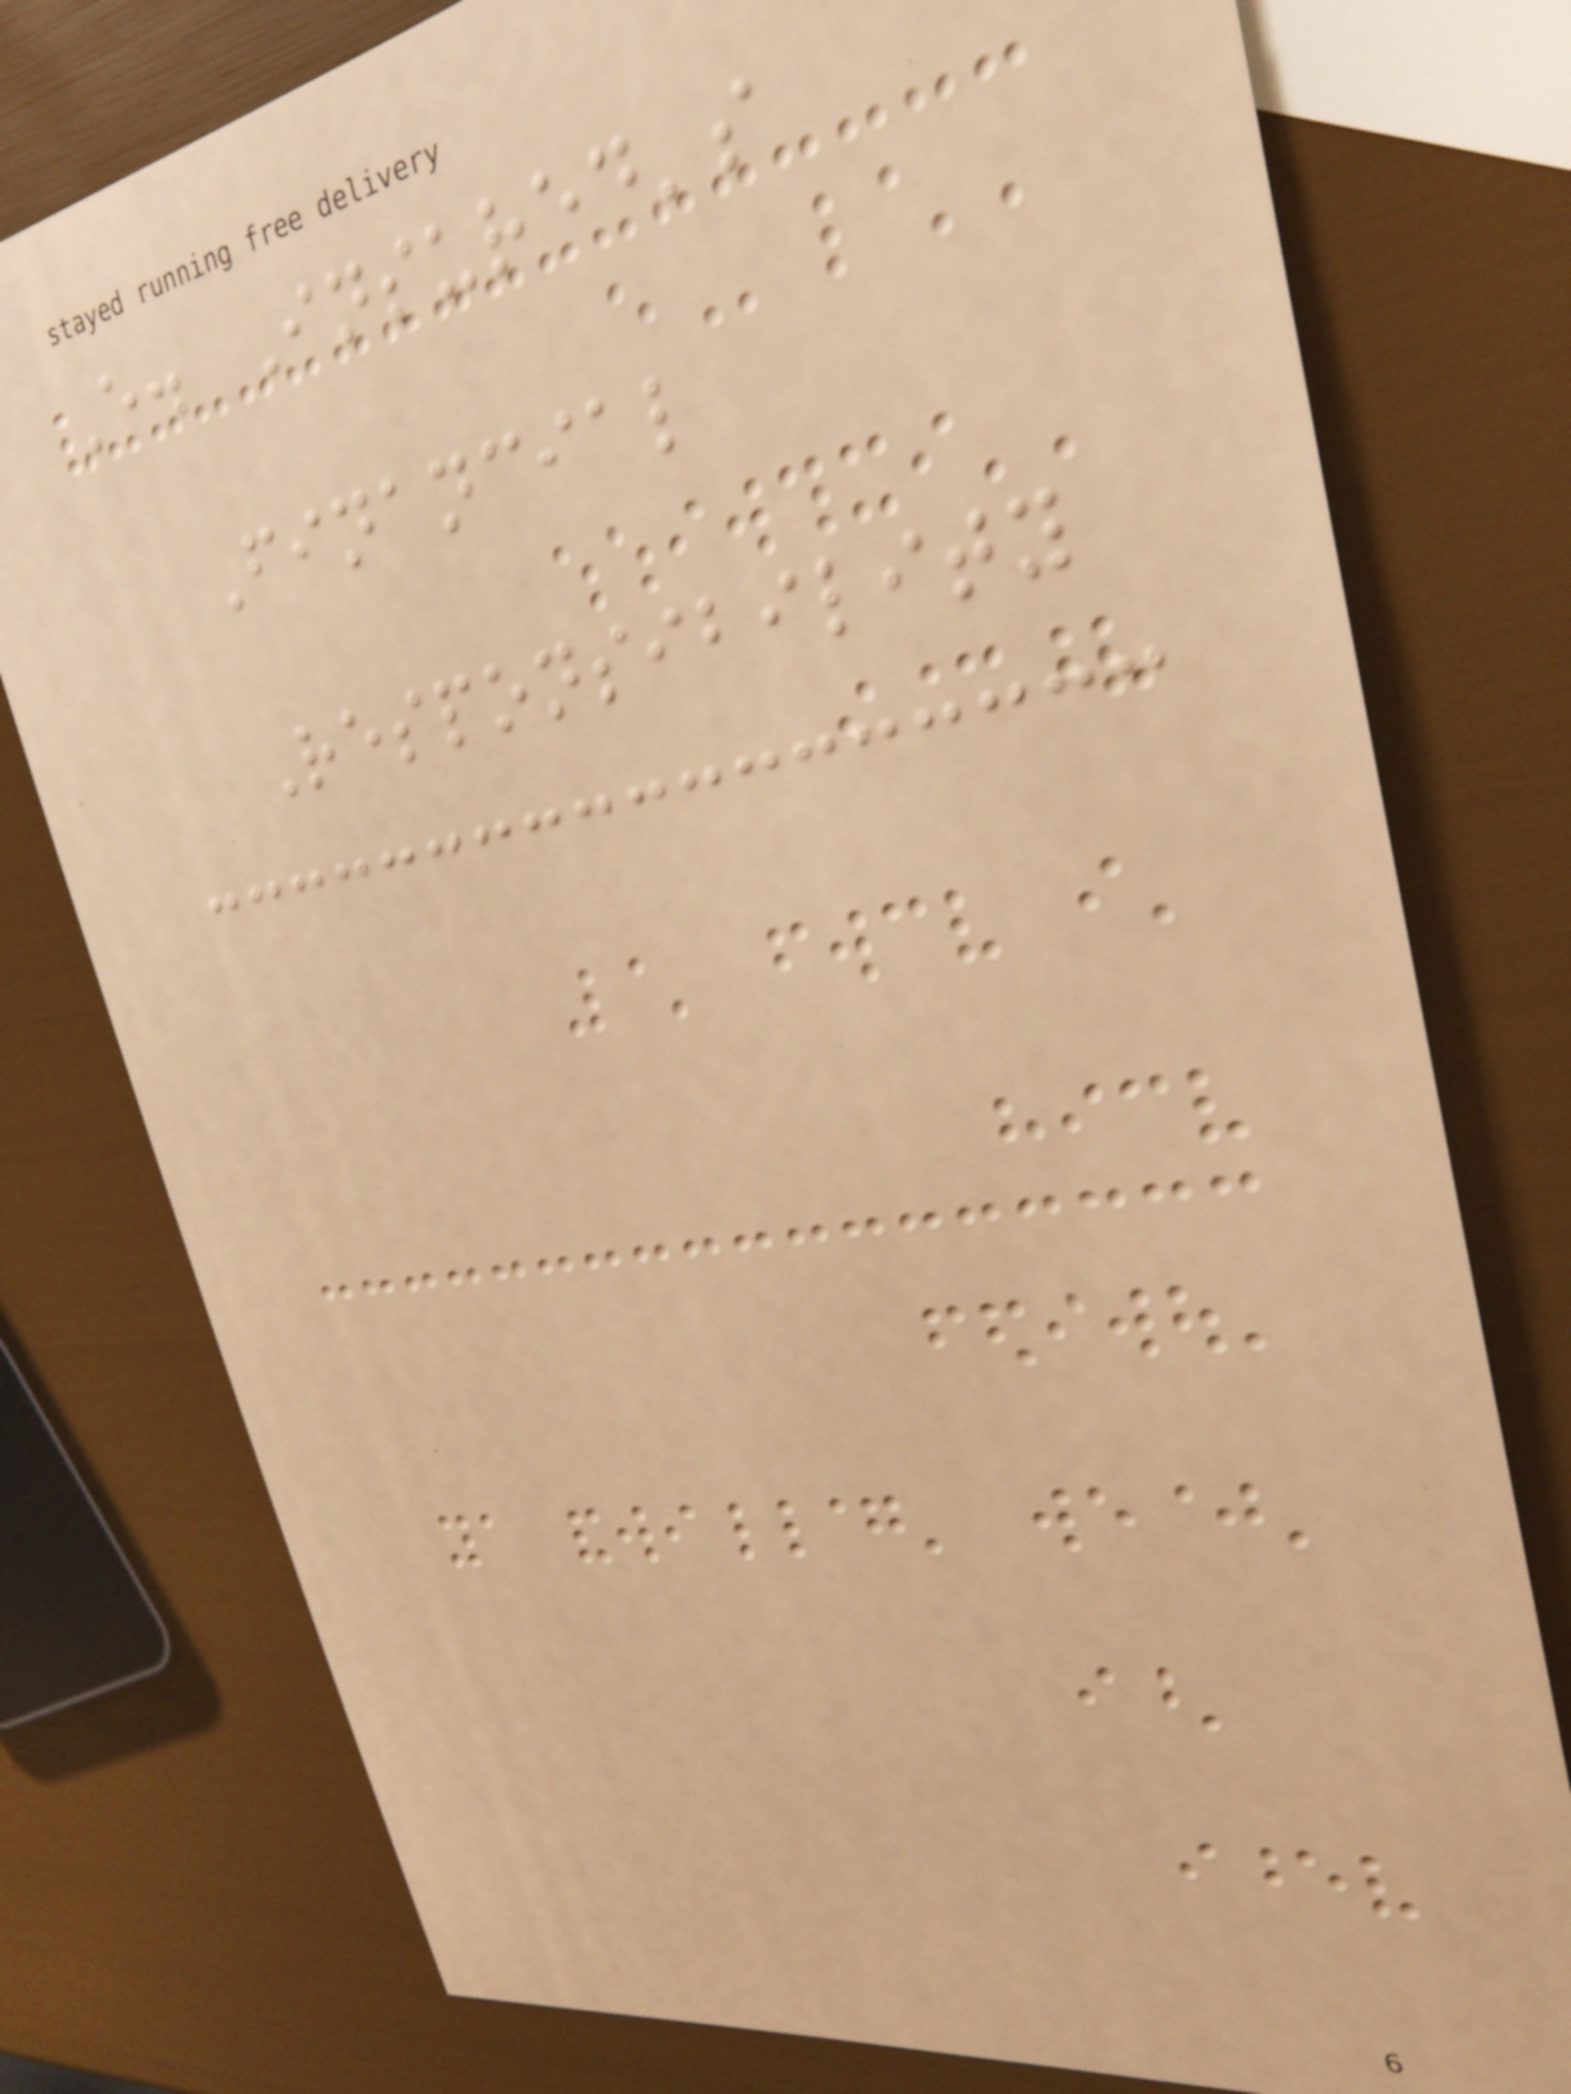E. Insured's
Financial
Responsibility
